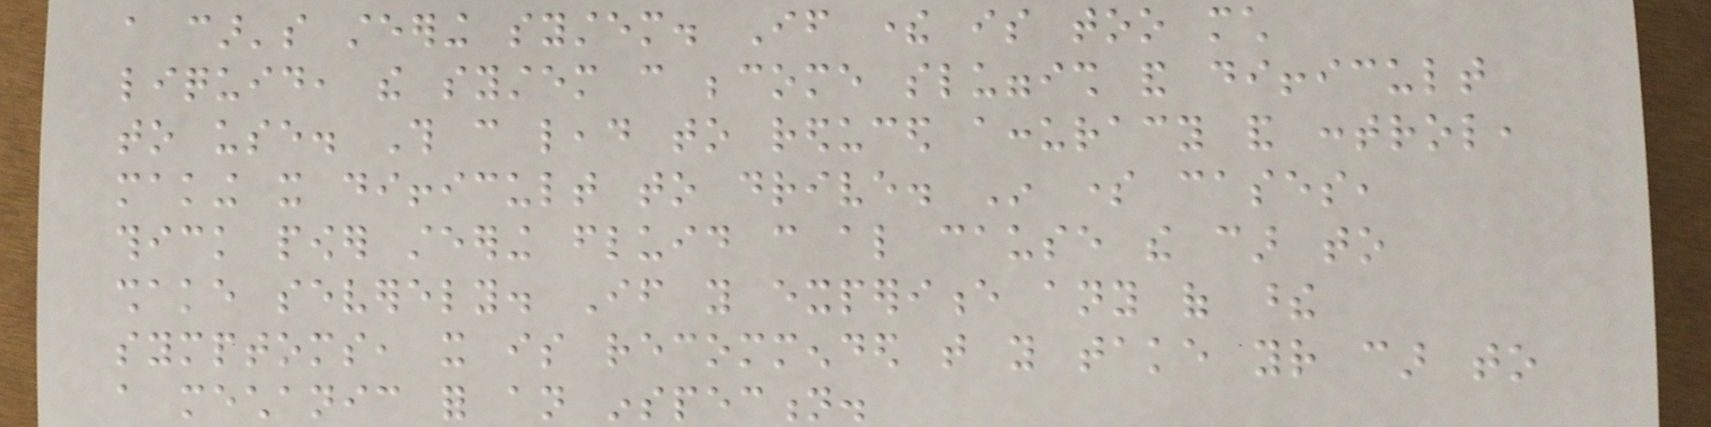a car's steering system. If there is too much
liquid, the system can become sluggish and difficult
to use. This can lead to reduced accuracy and control,
making it difficult to drive. In some cases,
thick power steering fluid can also cause the car to
shake severely. If you experience any of these
symptoms, it is recommended that you take your car to
a mechanic for an inspection.
